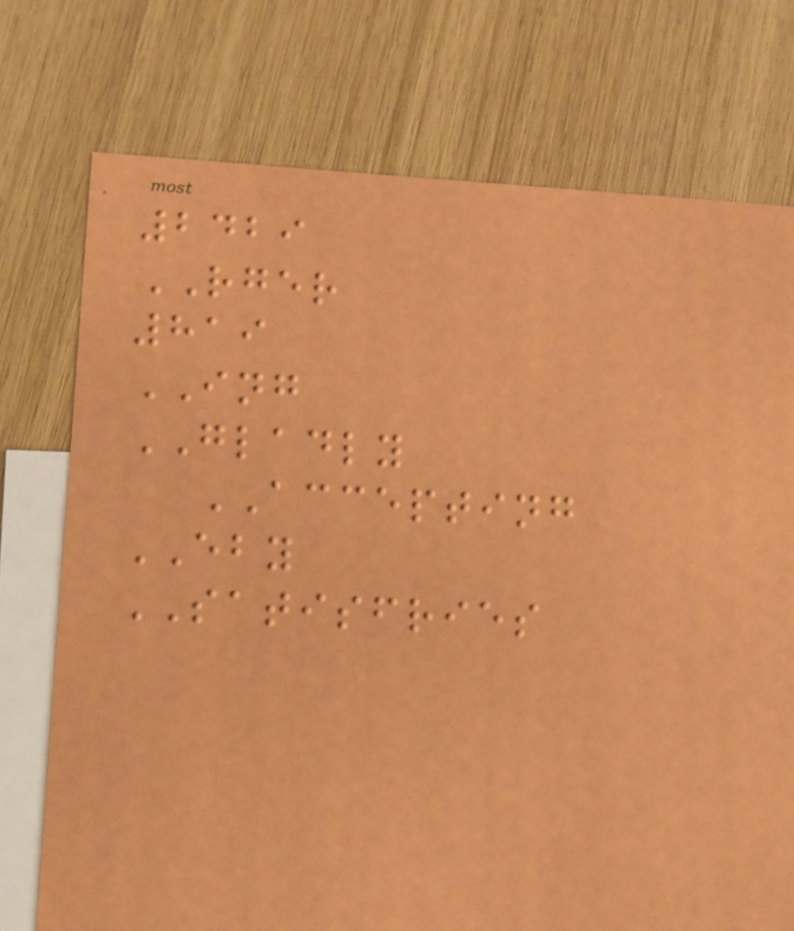2429
RGER
819
ING
GLADLY
ACCEPTING
EBY
SATISFRIES
